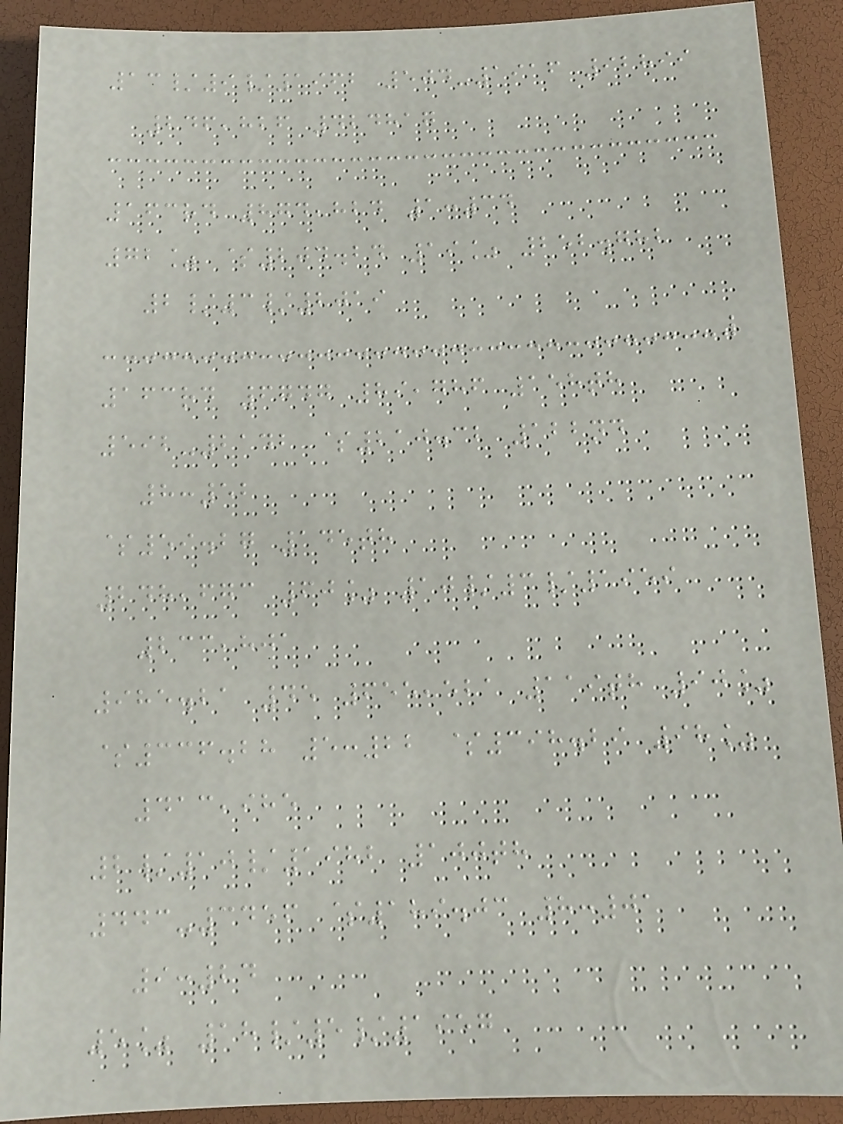13/9/1962 504-1916 92899
246,826 424817
163rd 874,824 1:34
72% $204.24 19% 252.782
2/3/2019
163rd 6747 89,786 158th
592-2142 $210.32 122nd
8:52
$59.27 145th
248,673 60% 10/3/1959
233,801
985.21 45 655,521 119th 90%
$336.28 5:22 $398.29 98%
413,985
2/10/1982 100th
443-3456 $189.03 8:01
9:24
5% 18/5/1957
